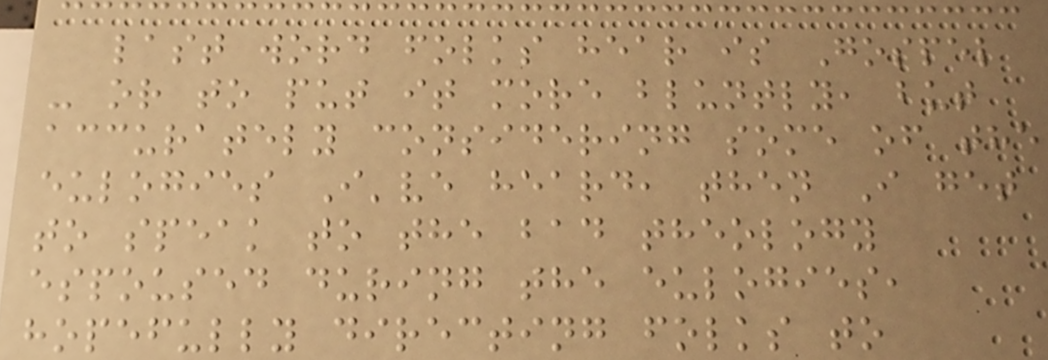last word folks hear is Gospel
- or to put it more bluntly, but
accurately considering some of the
eulogies I've heard, then I get
to speak to the bad theology
espoused during the eulogies,
hopefully directing folks to
